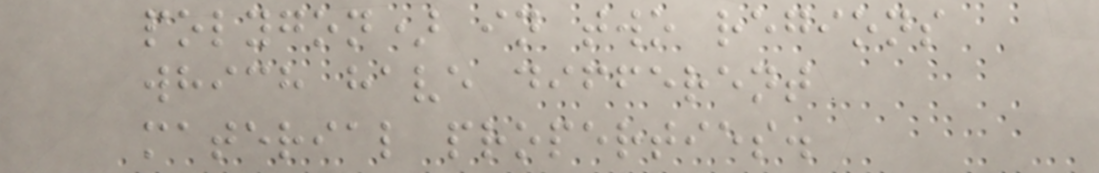polygon) in two regions
which have different
material properties.
